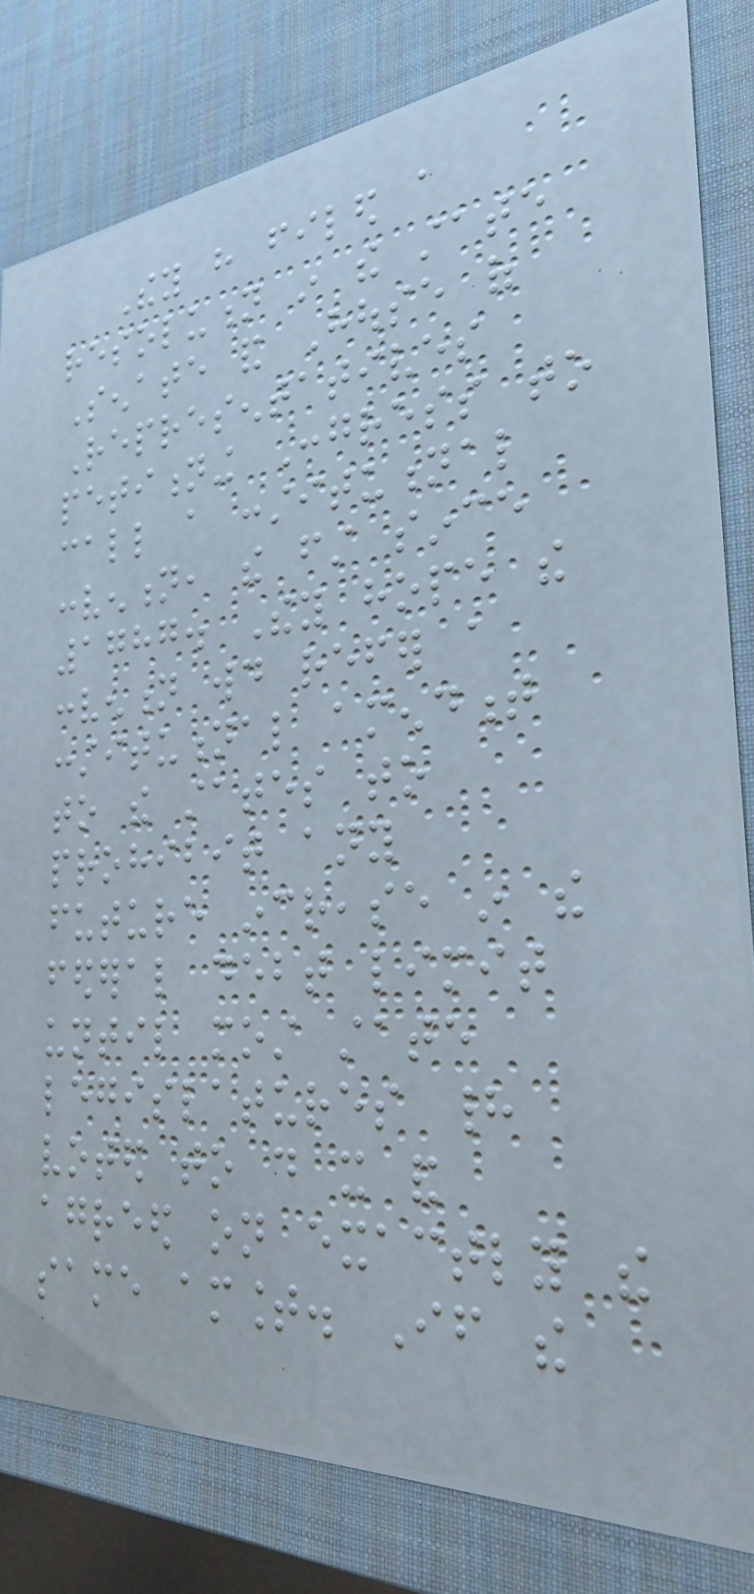They have filed a
resolution in the state
Senate and House of
Representatives
petitioning Congress to
call a constitutional
convention, the first since
1787. They hope the
convention would refer a
constitutional amendment
to the states to
prohibit any
future increase in the
federal debt limit
until most state
legislatures had
voted to do it and
agreed on exactly the
same amount. If the
